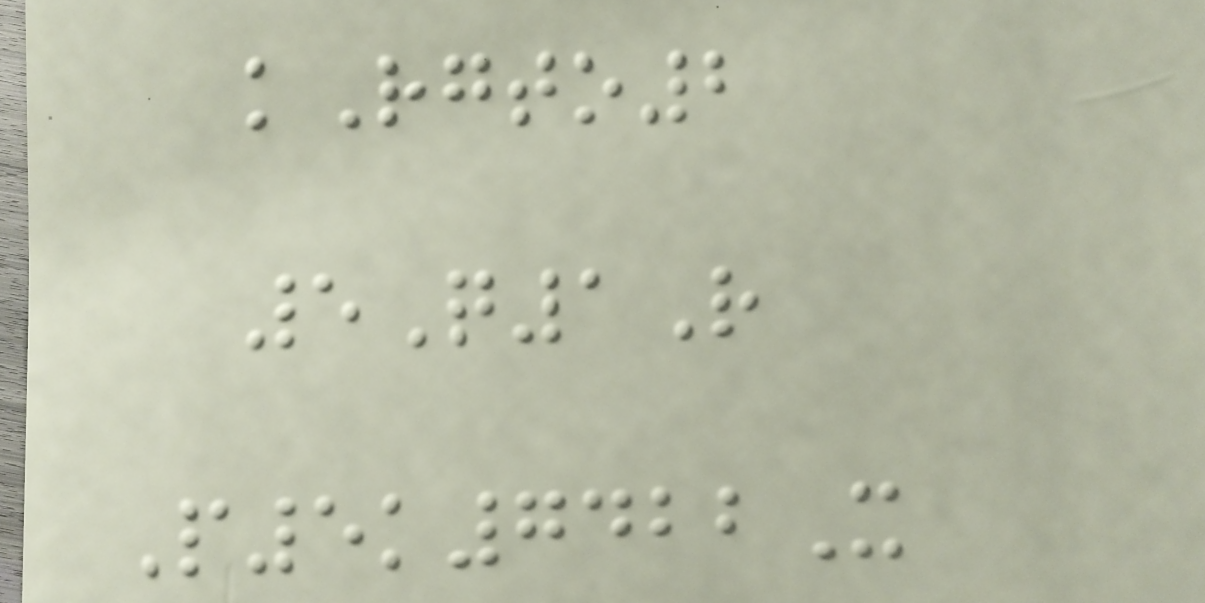kRgto2
5Q1R
P5k7422X
